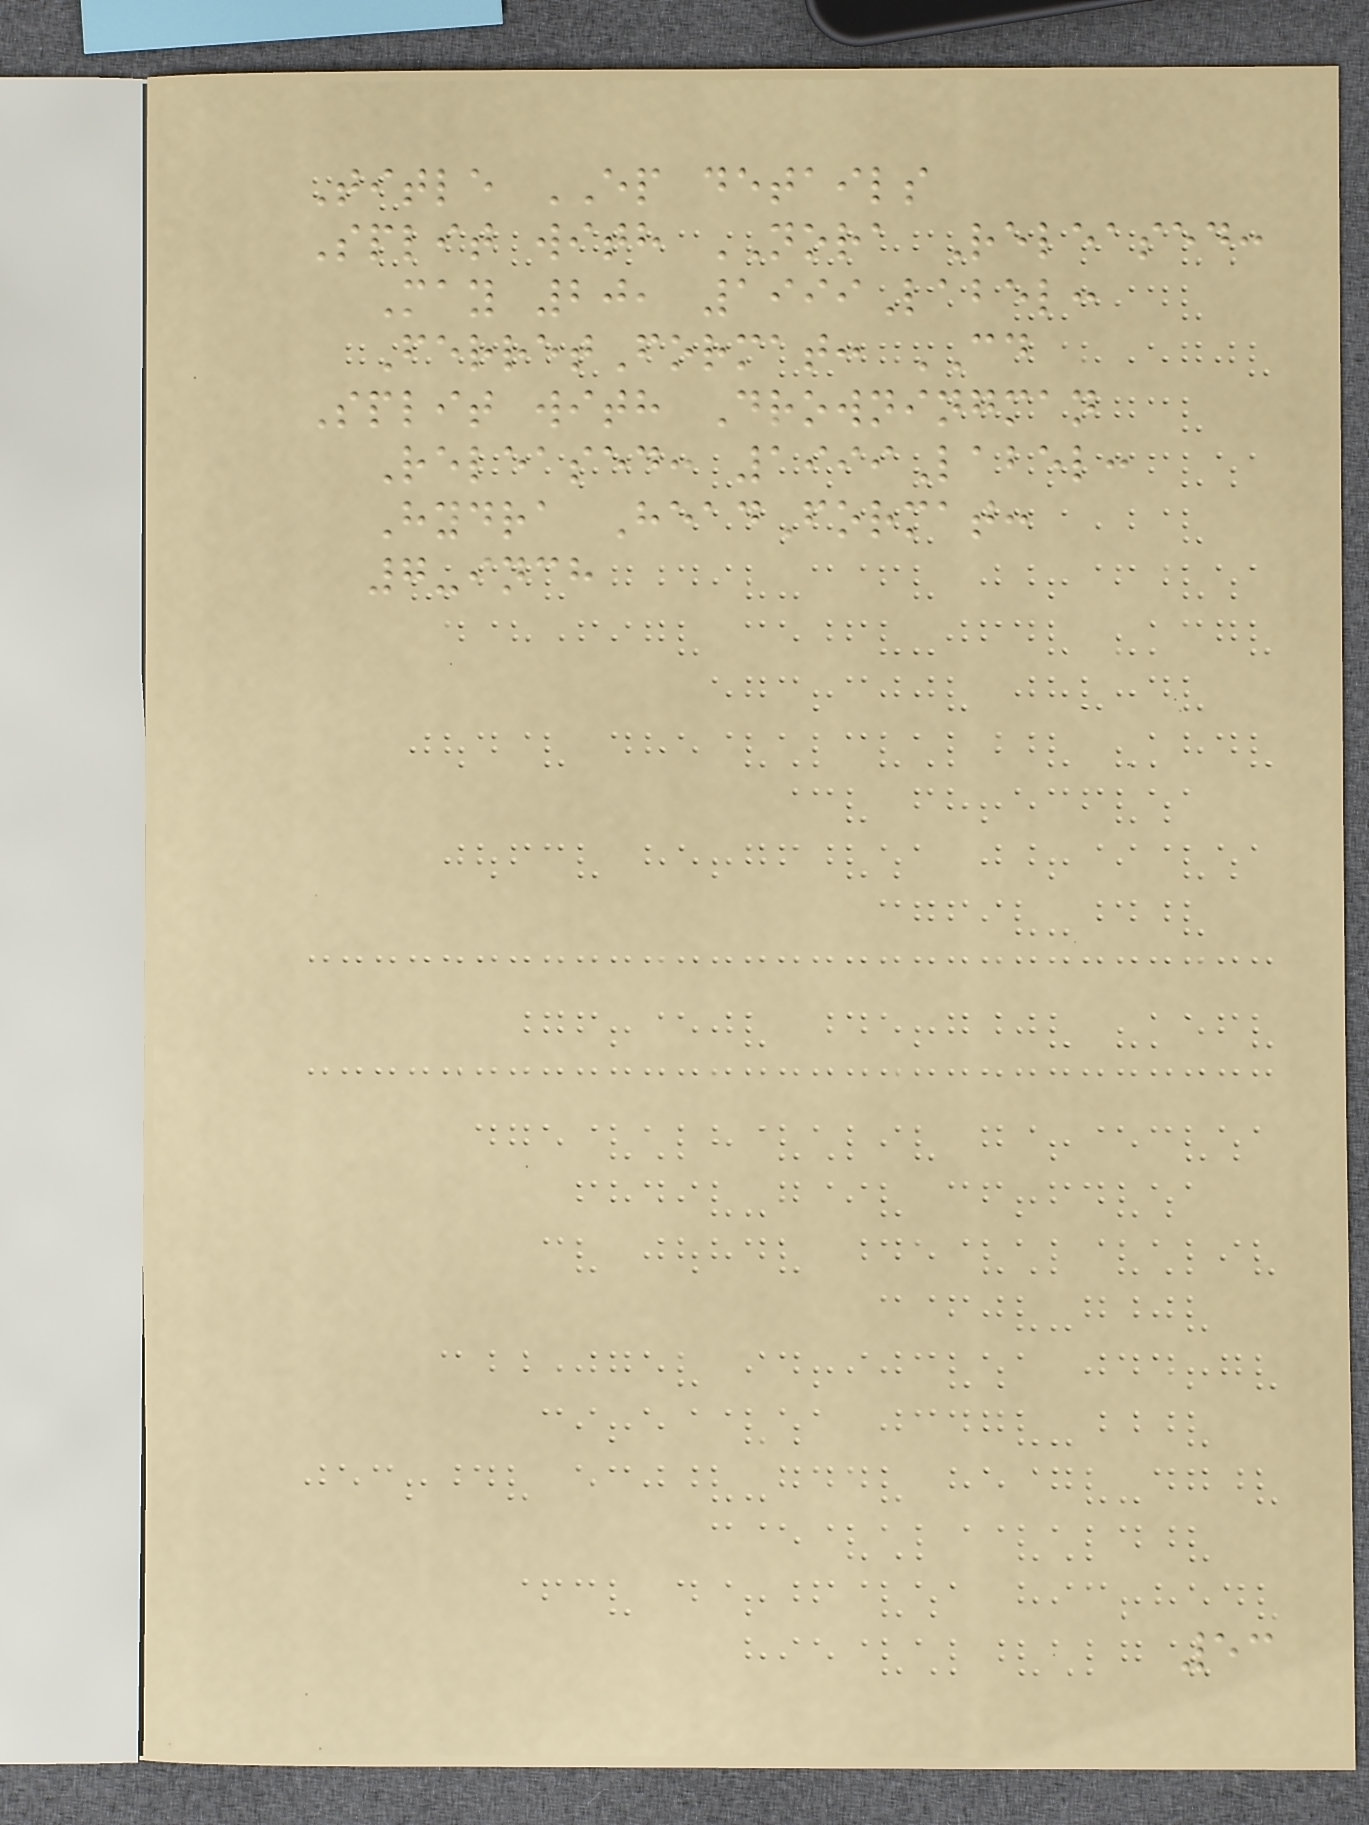Title EP details
Split with NORA Released:
May 20, 1999Label:
FerretFormat: CD
Split with Drowningman
Released: 1999Label:
Hydra HeadFormat:
7-inch
53
